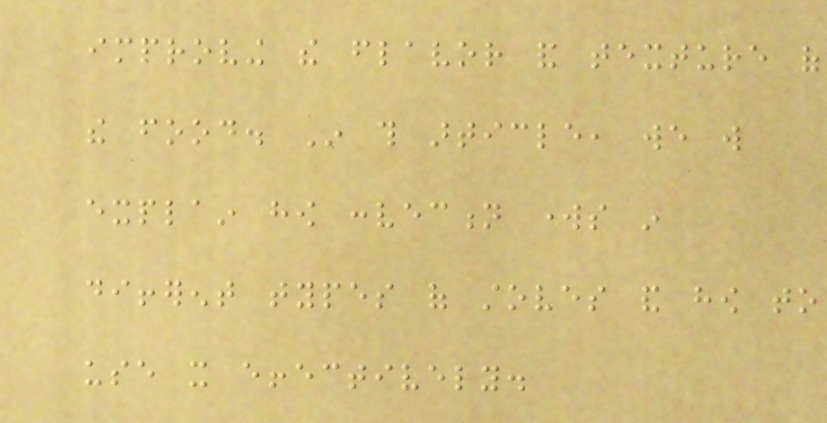improving the flavor and texture of
the food. In this article, we will
explain how convection works in
different types of stoves and how to
use it effectively.
